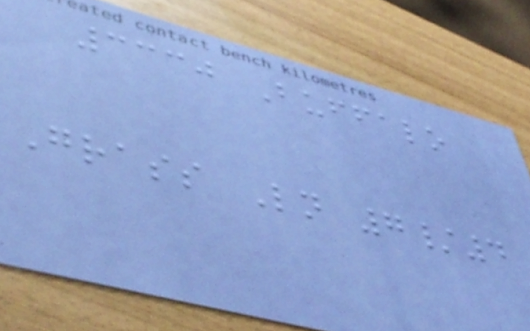3330 Buffalo
Grass Ln 7/4
